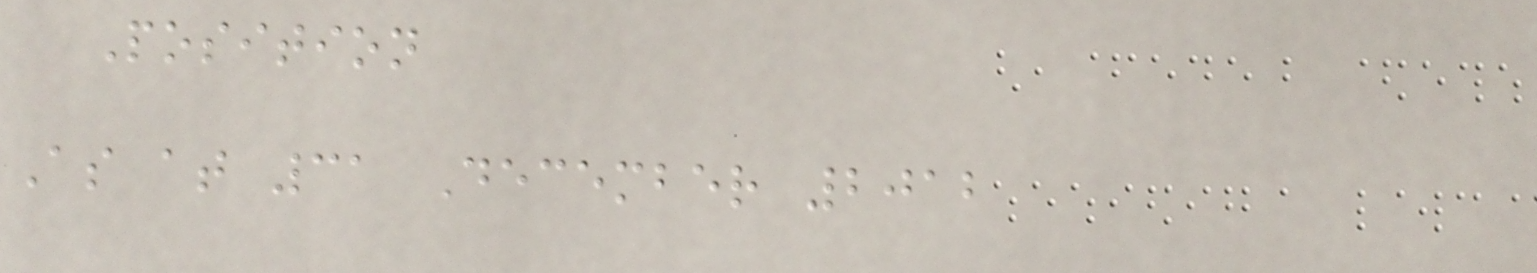Position
As at 31 December 2012
